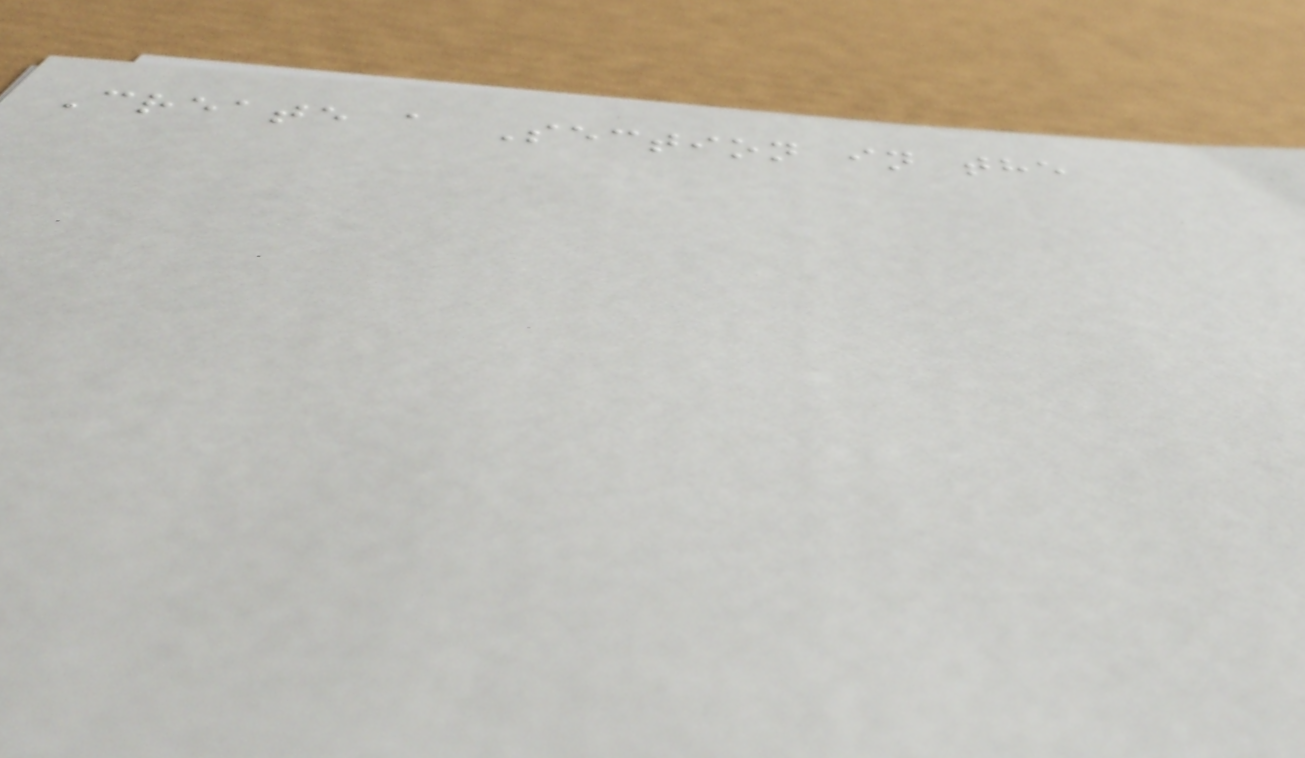Create a Section in the
